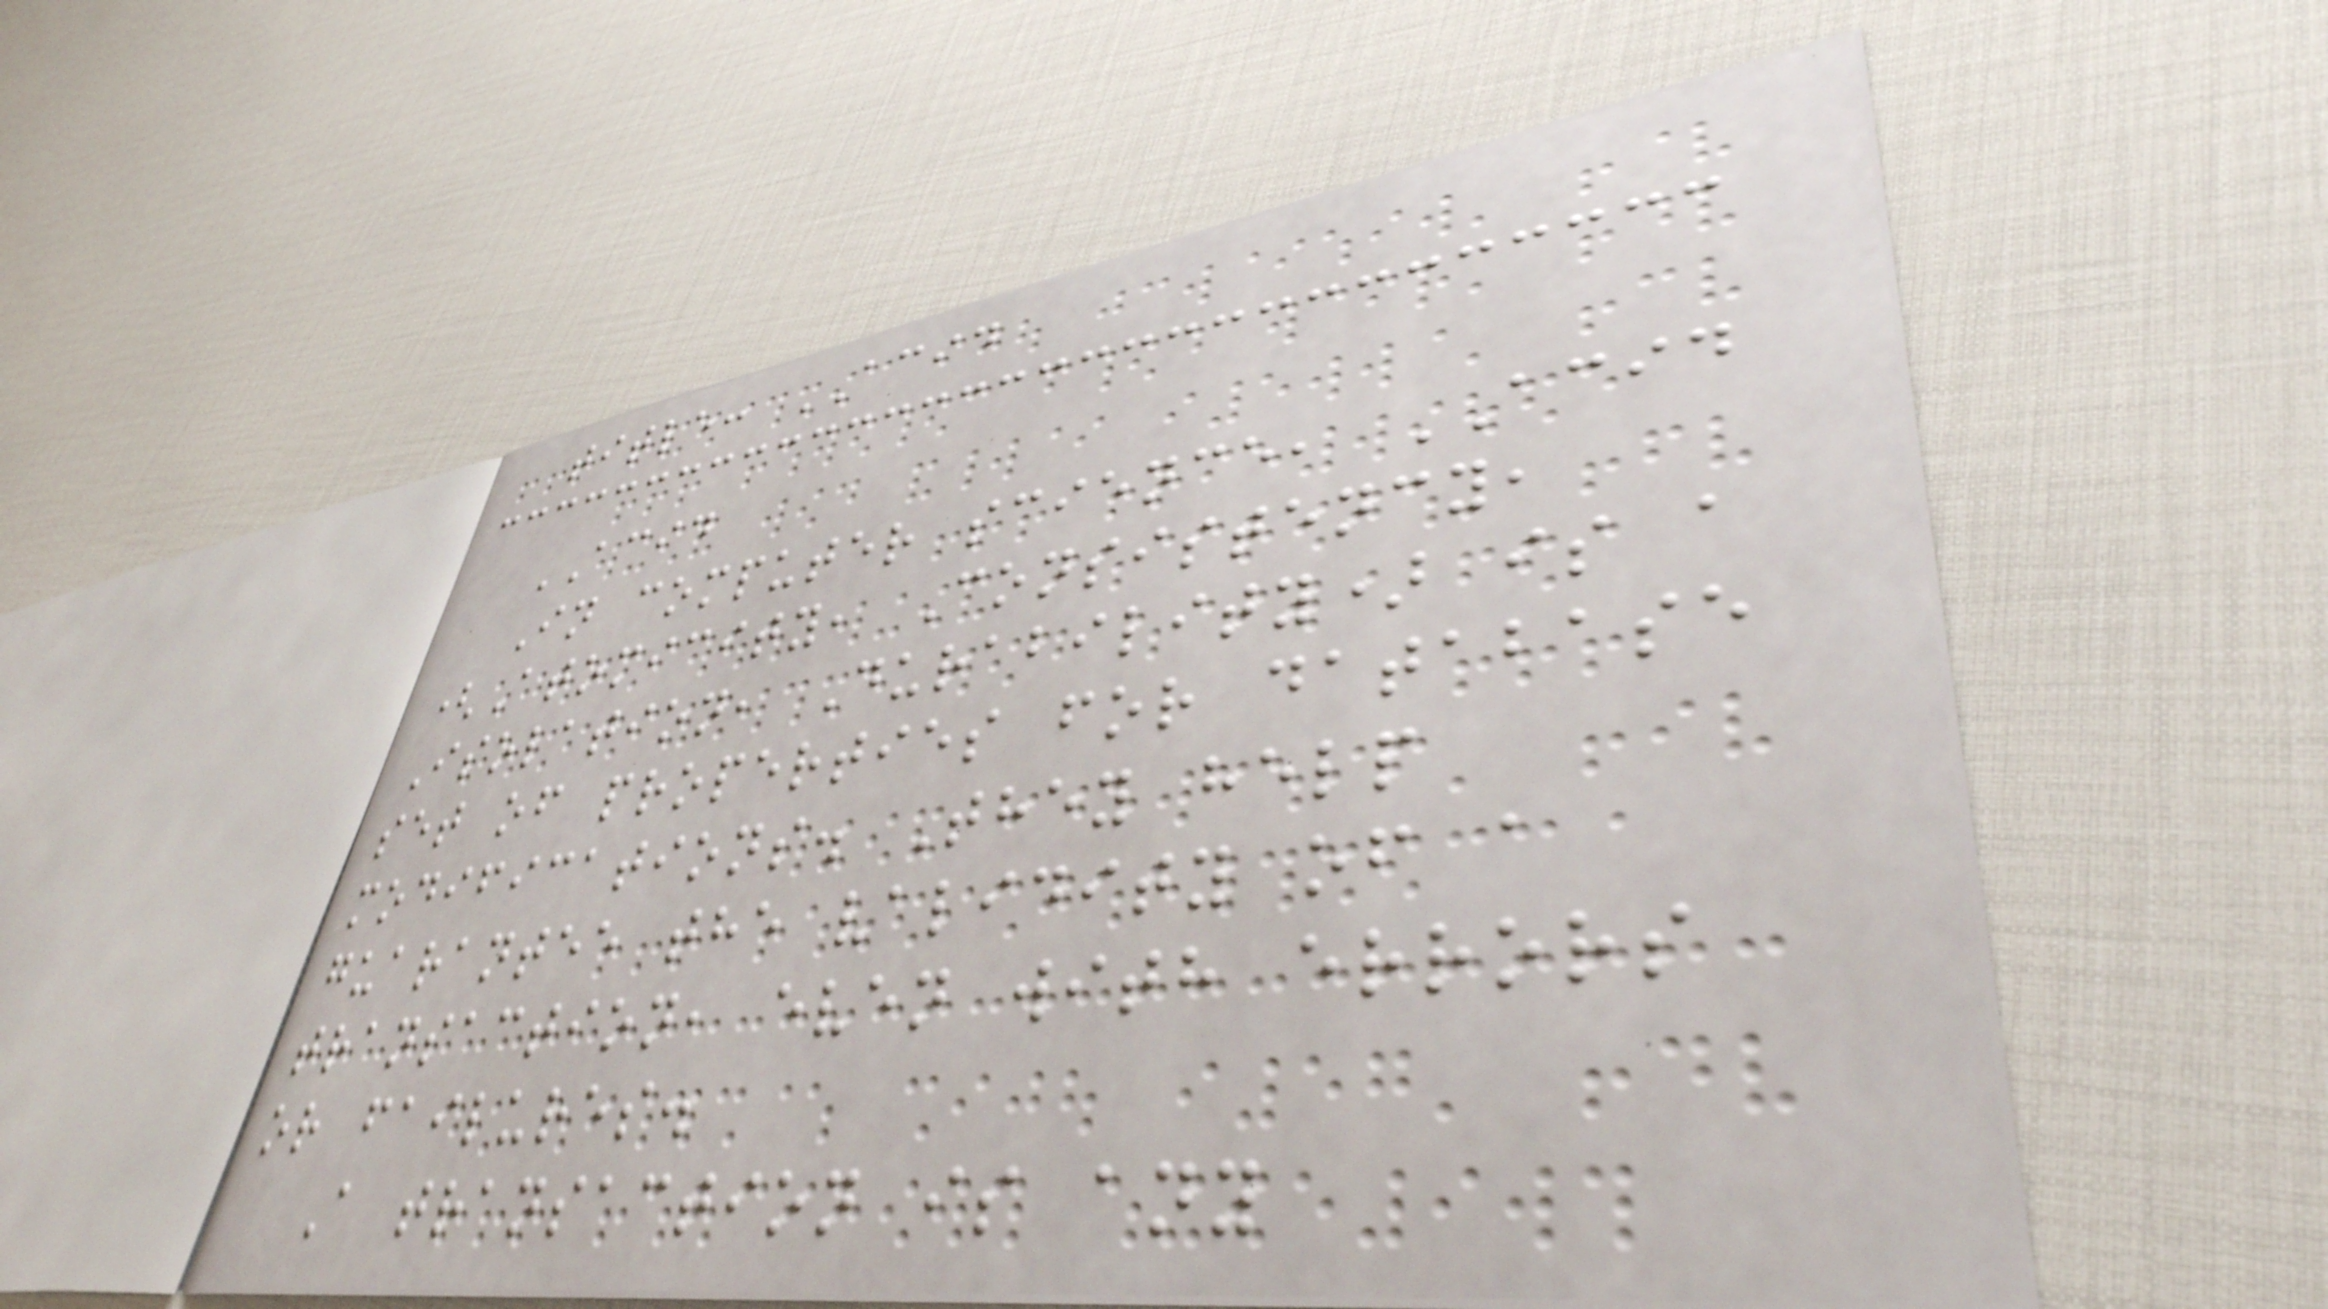title: ACID
ACID
In computer science, ACID
(Atomicity, Consistency,
Isolation, Durability) is a
set of properties for database
modifications. They help
guarantee the validity of a
transaction, even with errors
or failures.
A transaction is any
